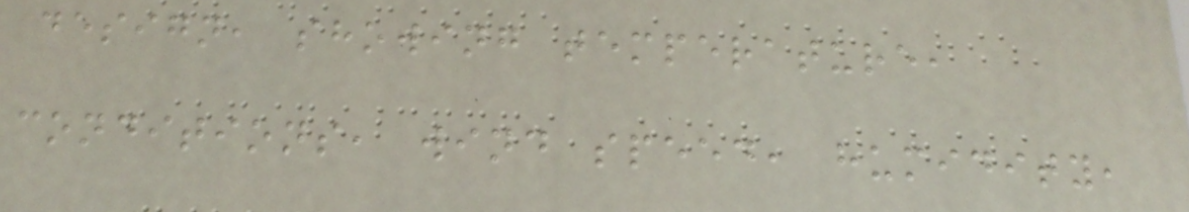design, showing temperature,
conditions, wind speed, humidity,
